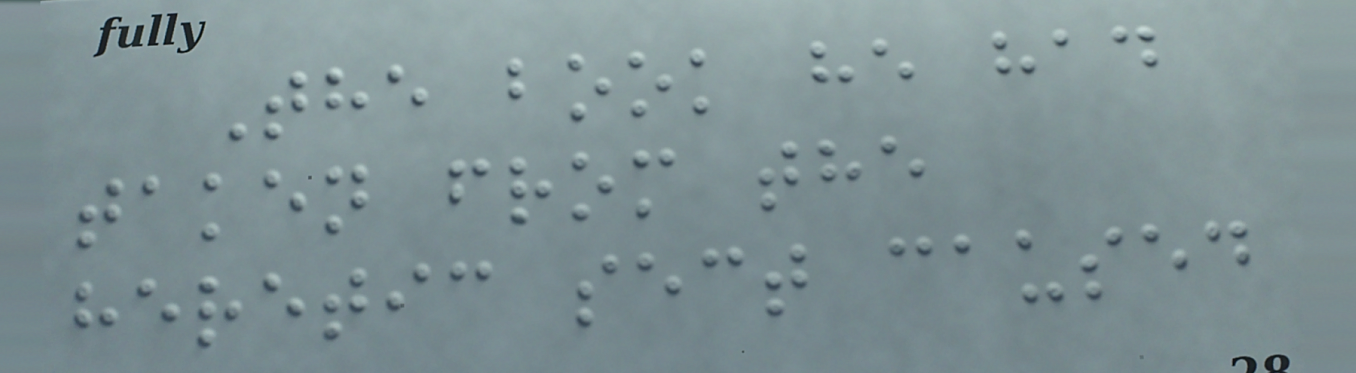The book he had
taken from the
heretic sect caused
